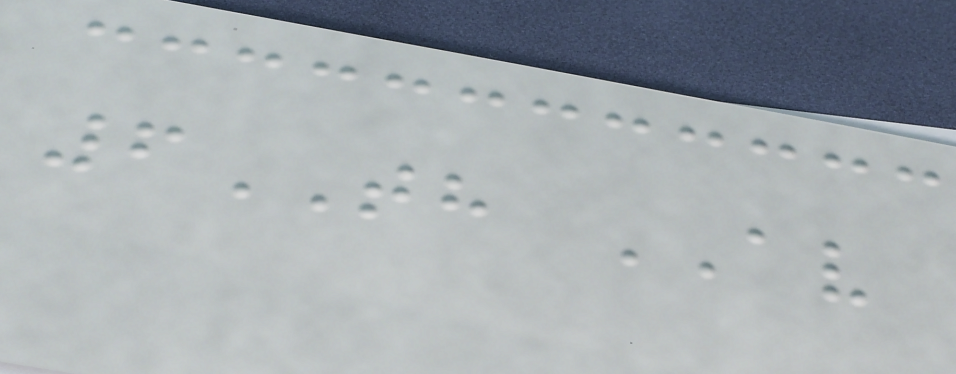6TH AV
